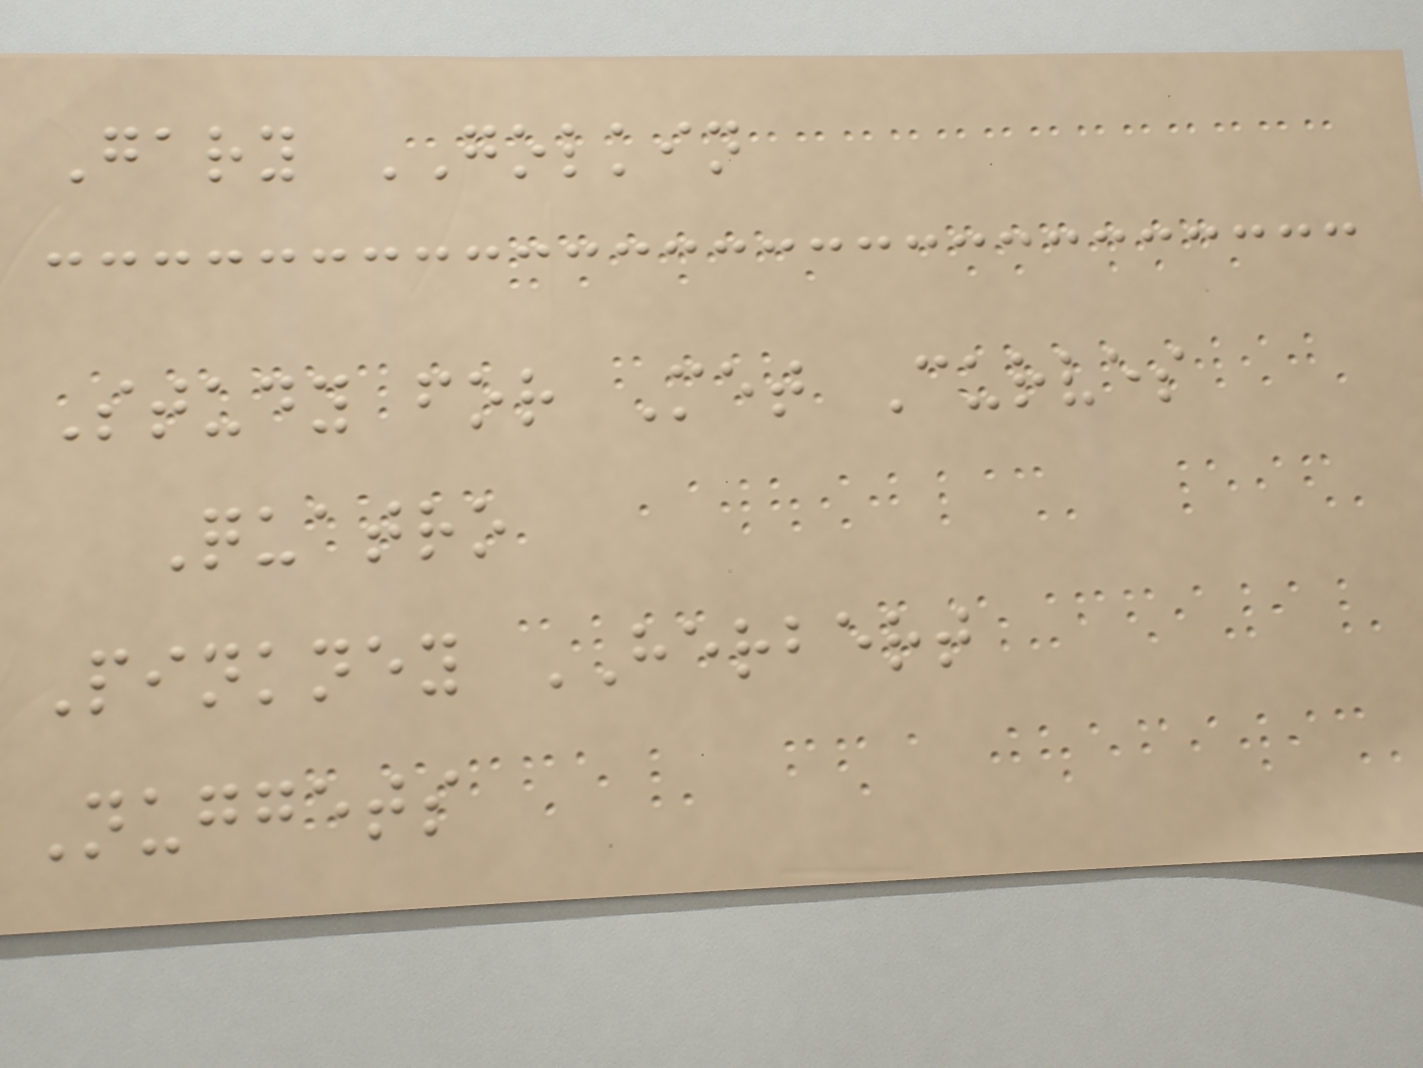Gary GOLKIN
Study for Met Curves
Quatro
Pinkney HERBERT
Nuggets
